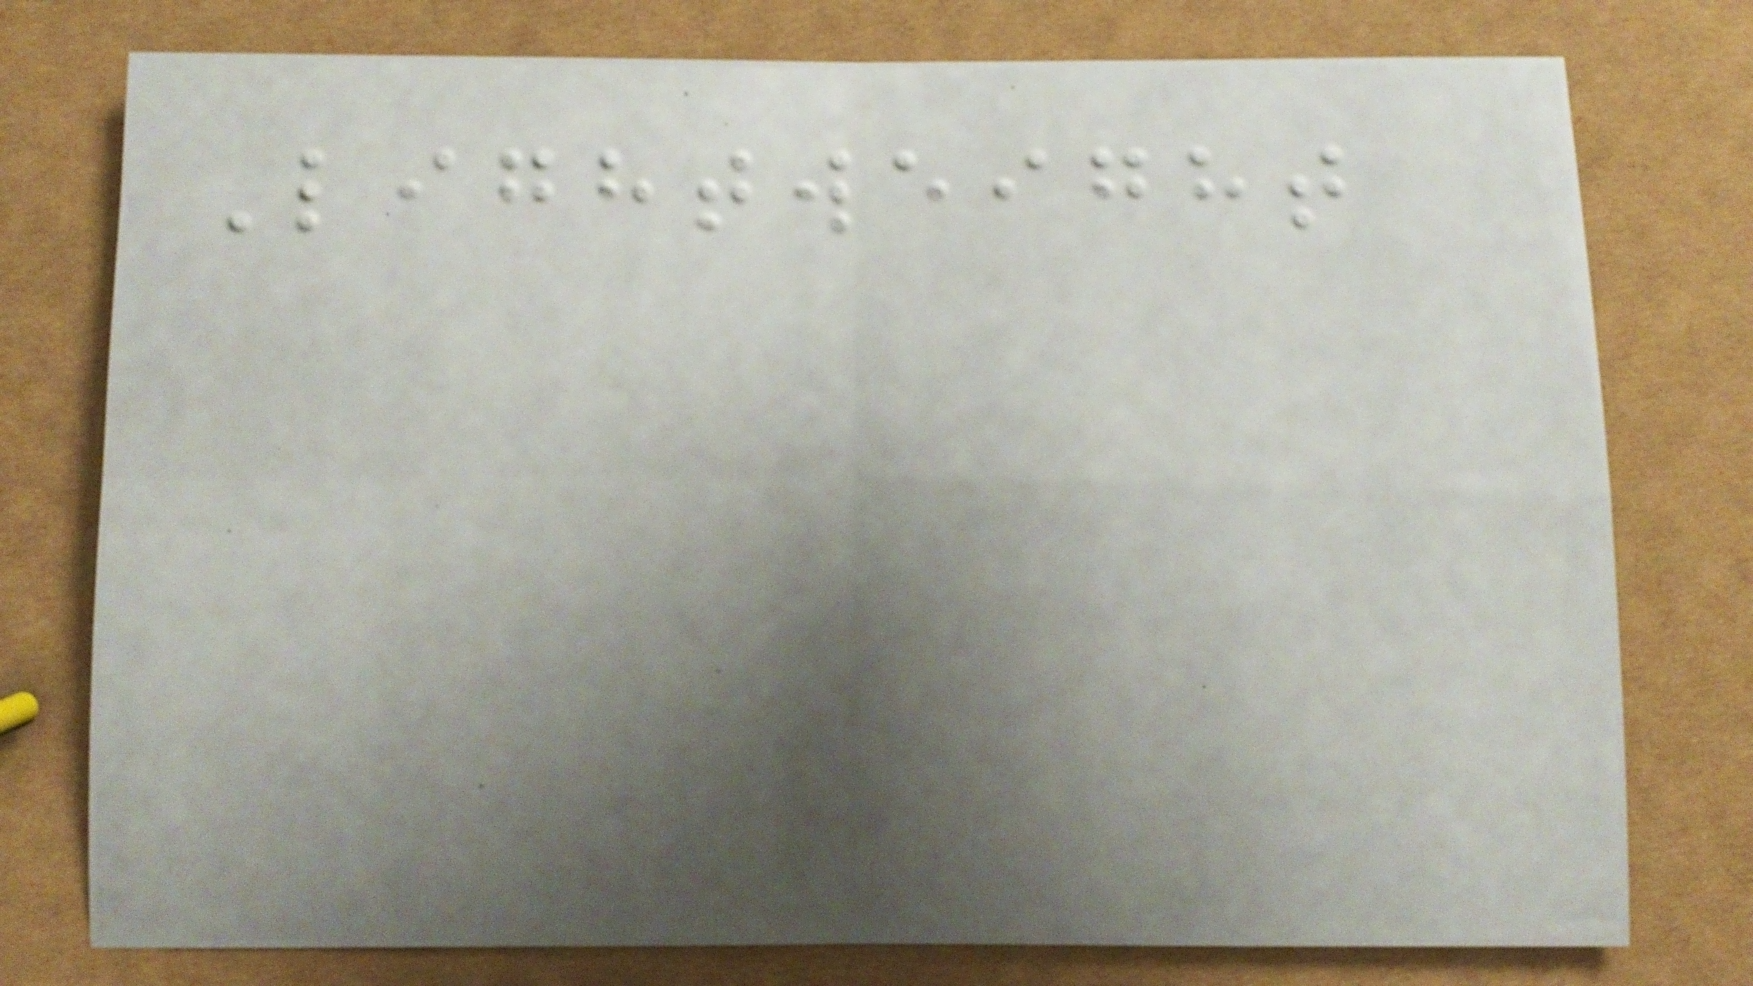Lightweight
